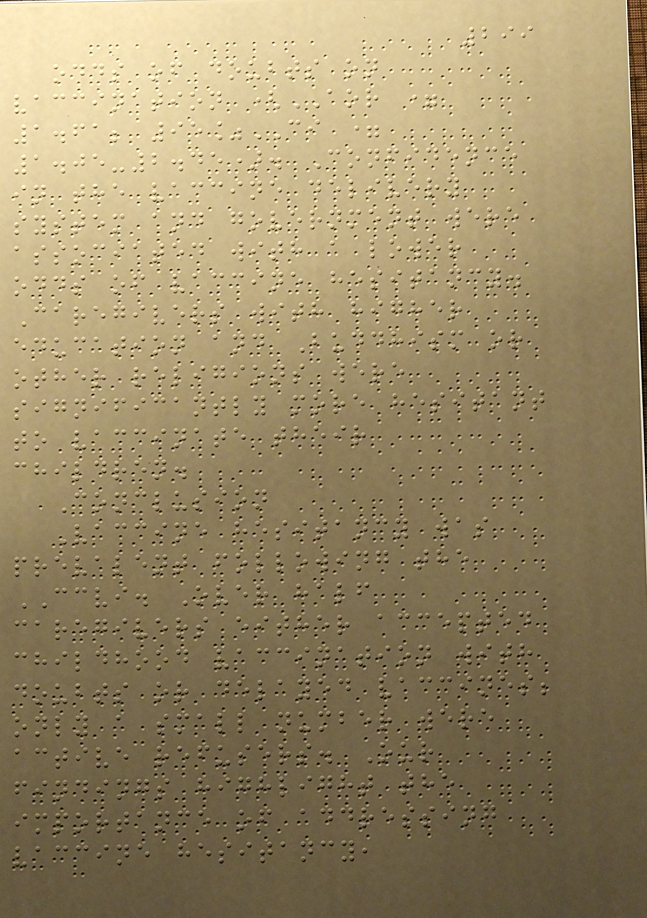299
odds of doubts on
vaccination (AOR =
1.61; 95%CI =
1.05-2.45). Confidence
in the vaccine delivery
system and government were
associated with a lower
odds of vaccine hesitancy.
Caregivers with higher
education and Buddhism or
other religions were
significantly more hesitant
to vaccinate their
children.
Conclusion
Vaccine hesitancy was
prevalent following the
CCVI. Over half
caregivers either accepted
childhood vaccination with
doubts or delayed vaccines;
only a small number were
active refusers. Our
findings highlight the
importance of addressing
vaccine hesitancy,
